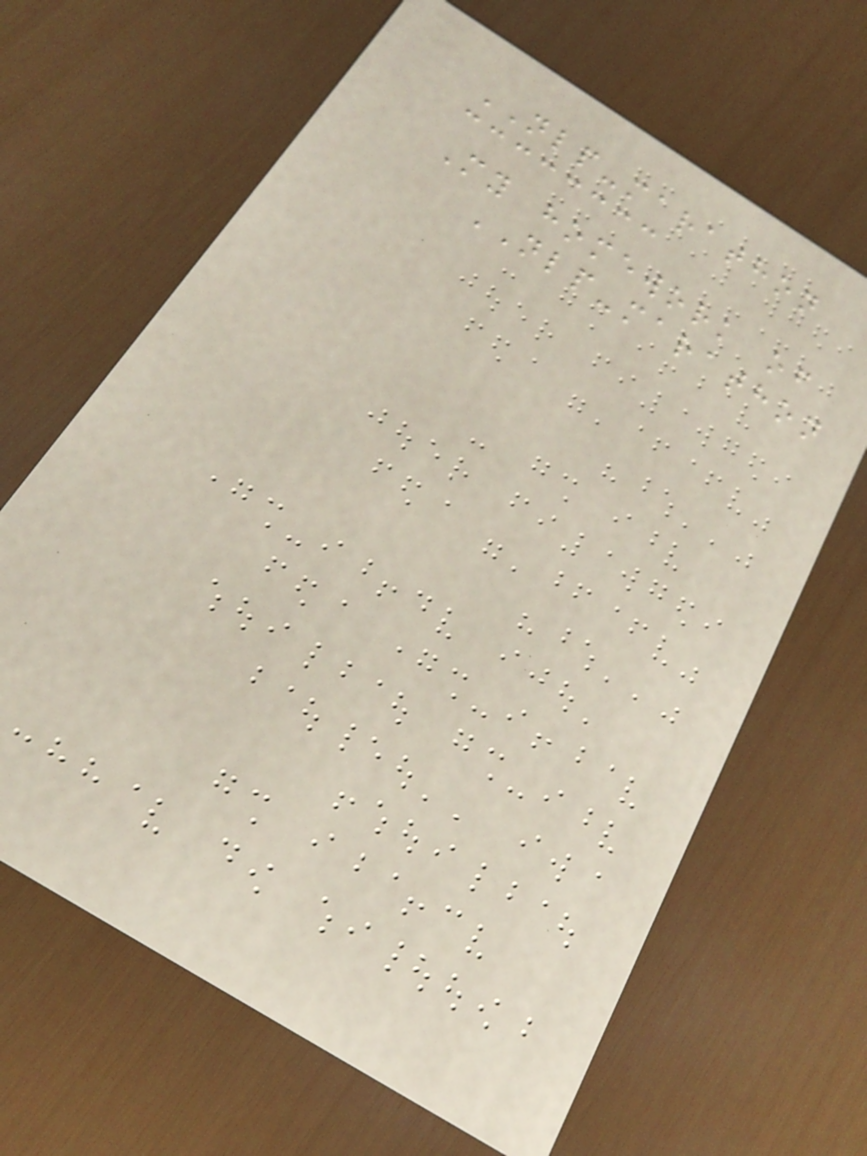NLP-marathon
My homework of
NLP-marathon
